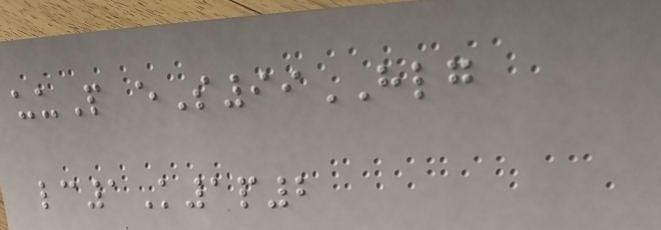uuP eS99HLG
lc1K1p2
